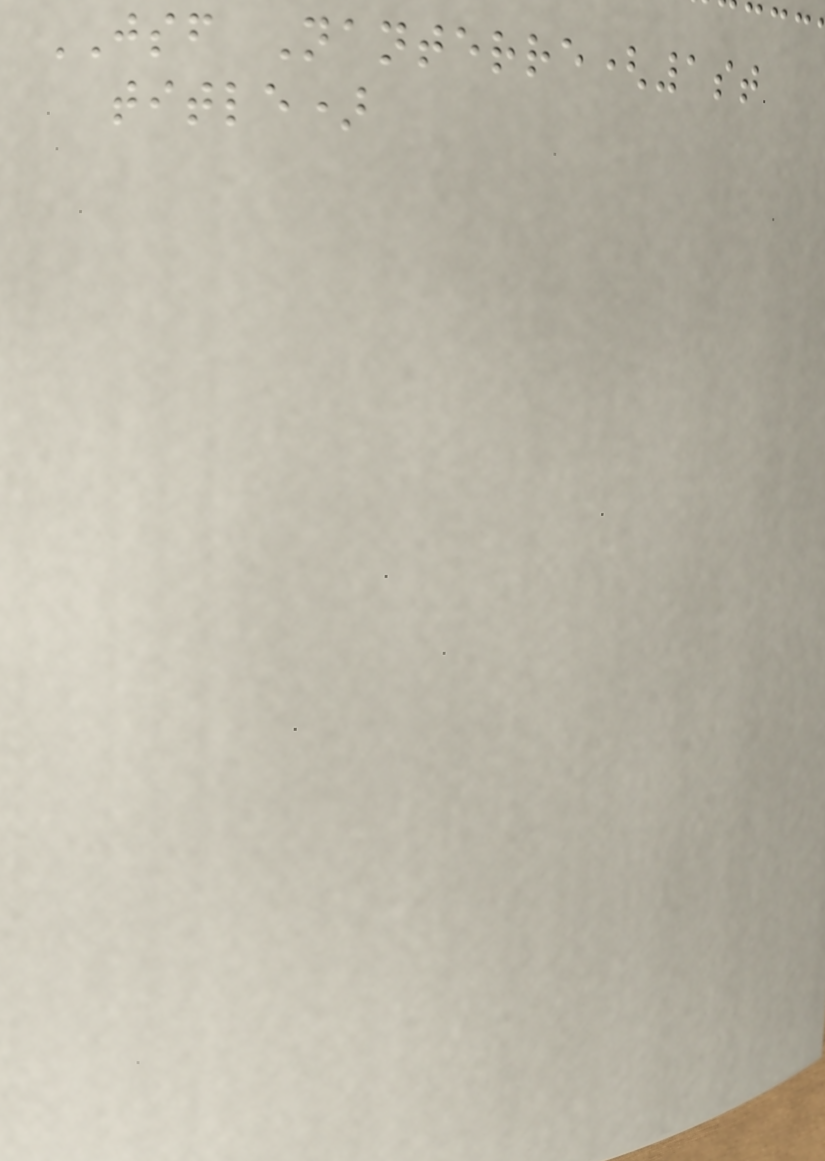JSF Nanterre(1st
title)
